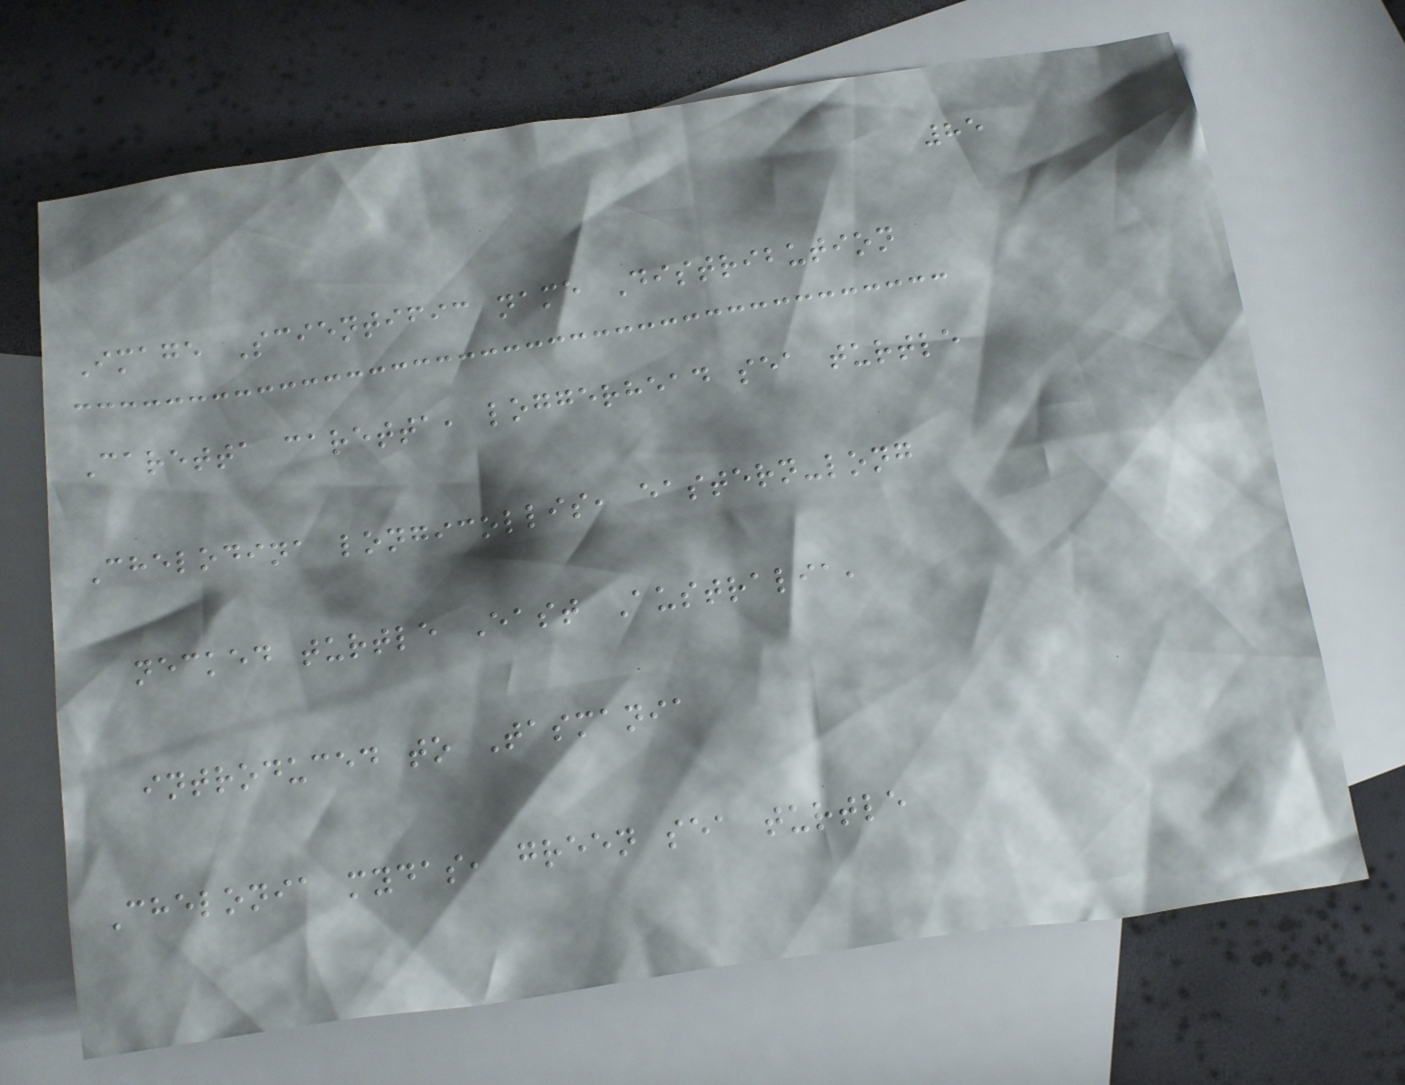85
Image Scientific name Distribution
Caretta caretta, loggerhead sea turtle
Chelodina longicollis, eastern-long
necked turtle East Australia,
introduced to Tasmania
Chelonia mydas, green sea turtle
